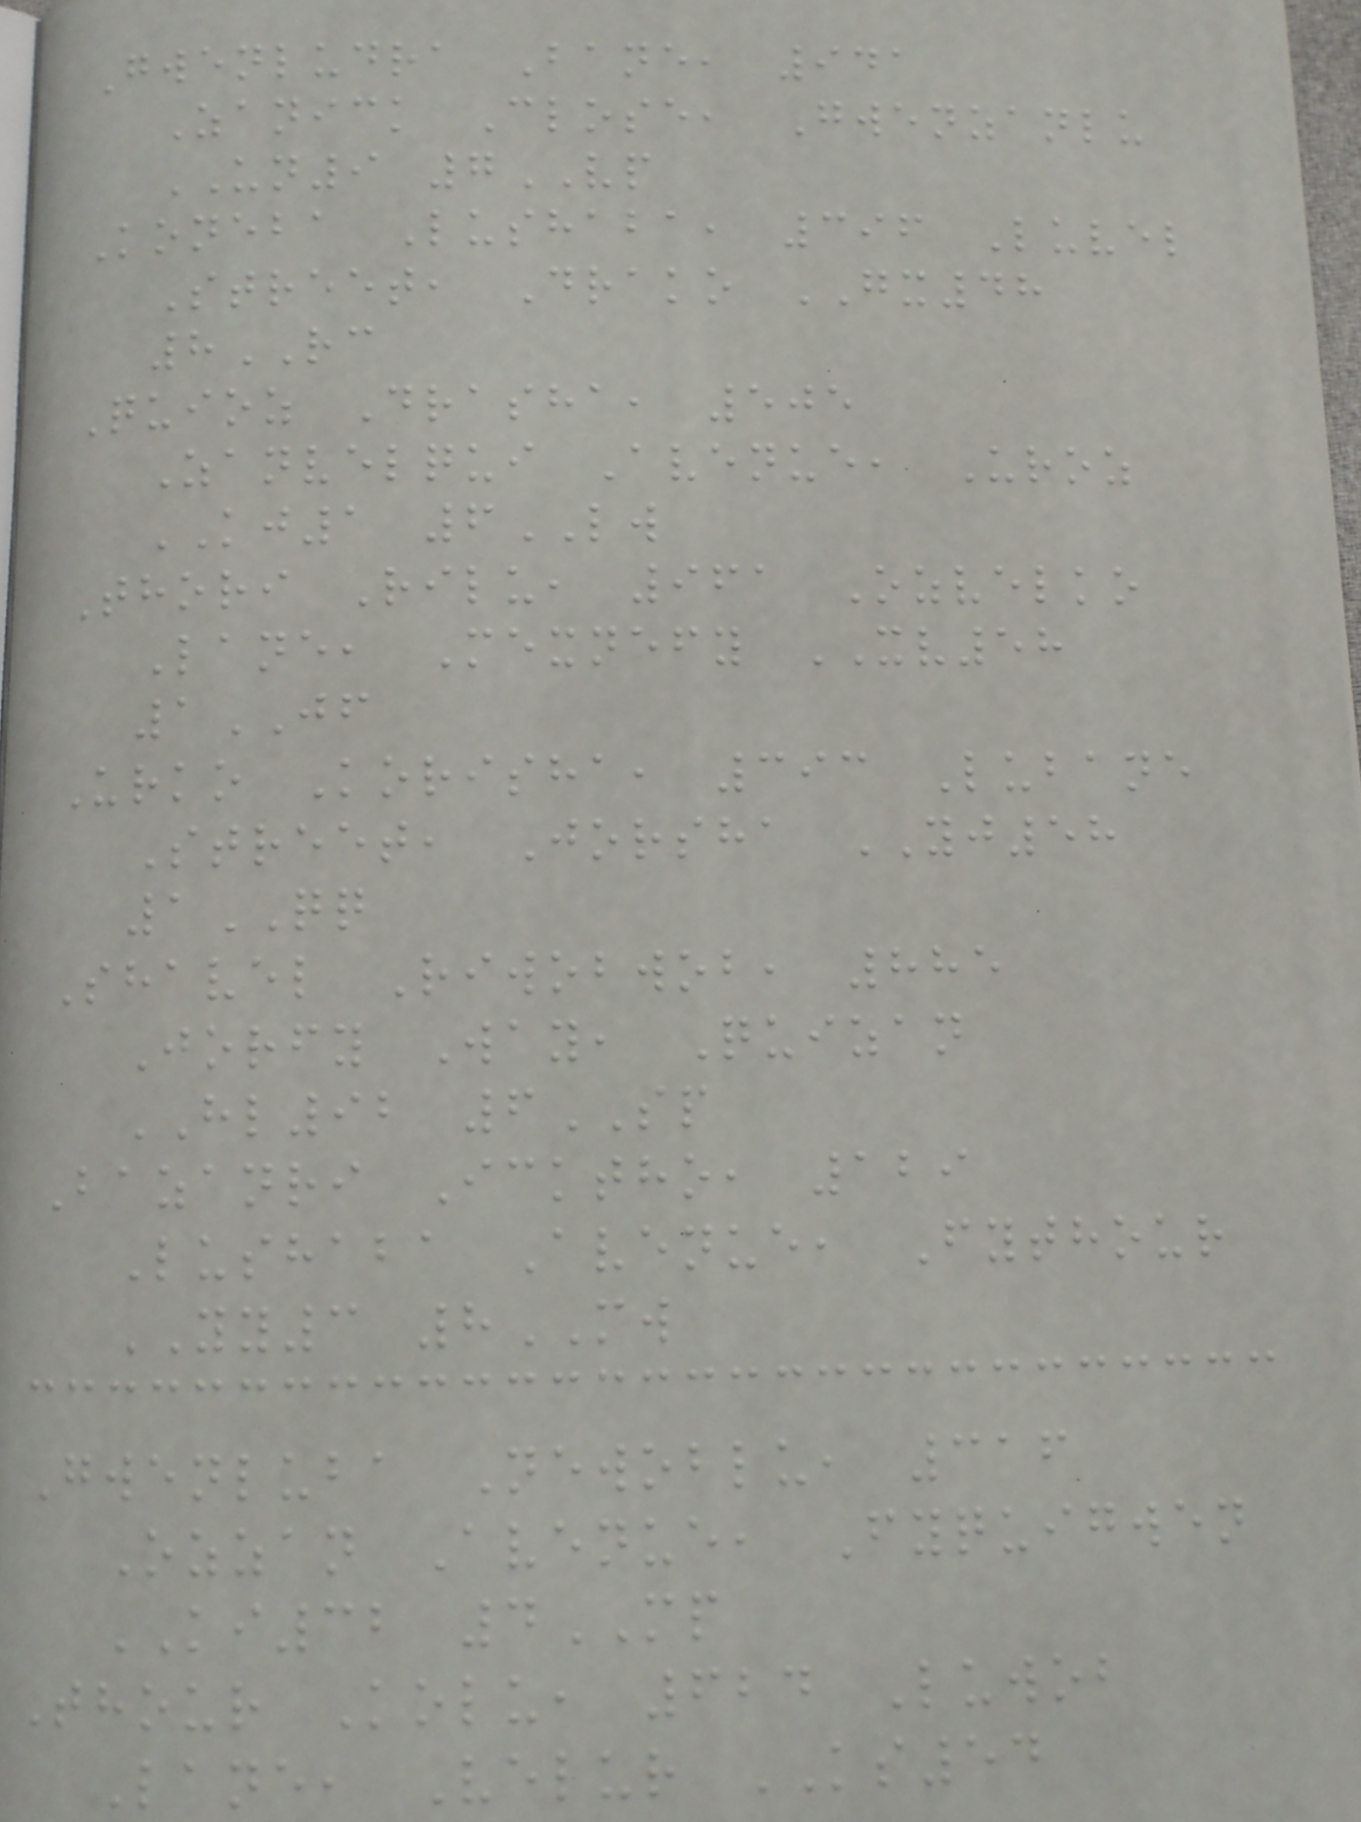Gwenludra Bane, 941
Zanick Close, Gwenzanlu
UN9 7VP
Koneba Lushaba, 396 Luvel
Street, Drako GX48
8RC
Quioz Drasha, 505
Zanvelqui Avenue, Uroz
KJ1 6LW
Thori Rilu, 961 Ozvelko
Lane, Mexnefy XV58
1JF
Urko Korisha, 393 Lubane
Street, Jorsha YJ58
1QQ
Shavel Riwobwob, 885
Jorfy Way, Quizan
HL92 6SP
Bazanri Icktho, 129
Lushaba Avenue, Fythour
YY3 8MW
Gwenluba Newoblu, 316
Ozzan Avenue, Fyquigwen
KI32 4MP
Thour Kolu, 624 Luwob
Lane, Velur KS54
